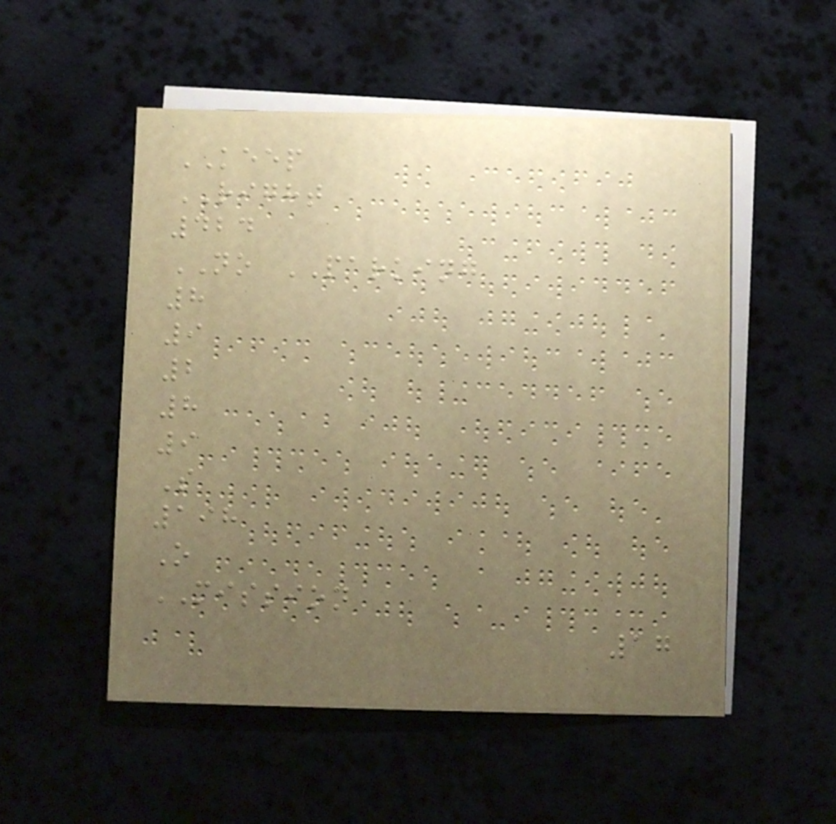KEEP
RIGHT
424
NO PARKING
8
9
2
8
9
S
198
O
MISSION
17
